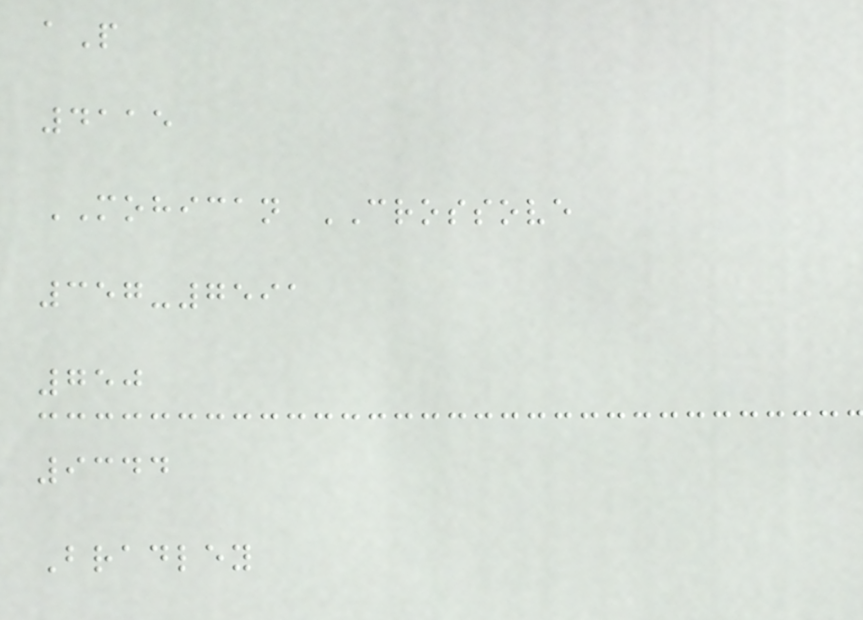aP
4115
MOHICAN CROSSOVE
357-7591
750
9344
Bradley
